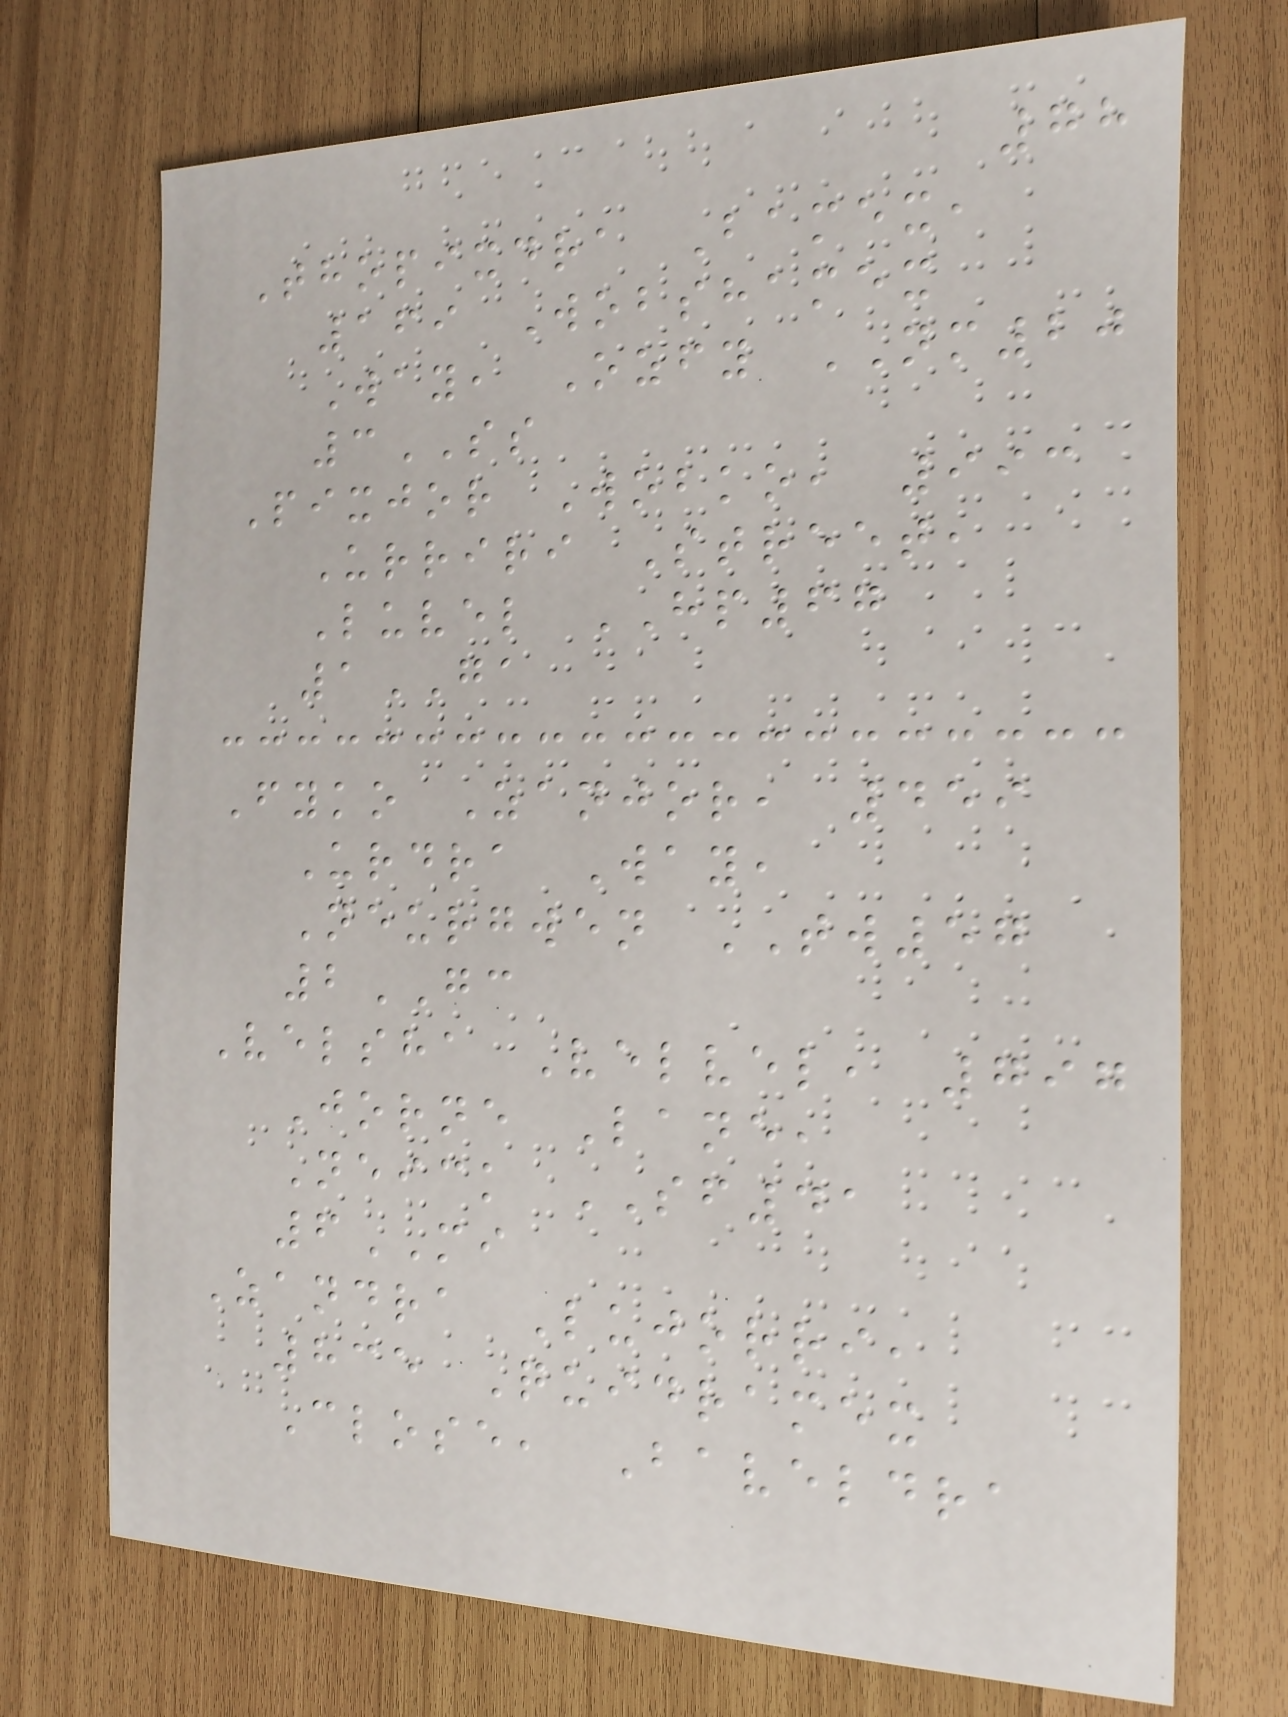78
Thopixdra Bamex,
169 Wobshamex
Way, Ozfy NM20
3SS
Pixjor Wobko, 993
Urriri Street,
Luvel HP67
1GA
Fyko Zanjor, 459
Urdra Way,
Neurgwen TW57
2GC
Velsha Velvel, 797
Jorne Lane,
Neick SF41
6MI
Zandra Lujorri,
835 Quidramex
Close, Baveldra
